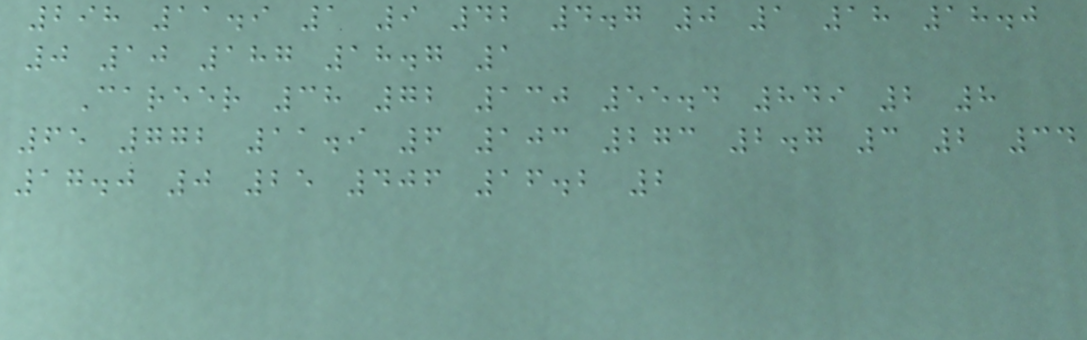298 11.9 1 9 42 4.7 0 1 18 18.0
0 10 187 18.7 1
Career 38 72 130 55.4 849 2 8
65 772 11.9 6 103 273 2.7 3 2 34
17.0 0 25 406 16.2 2
